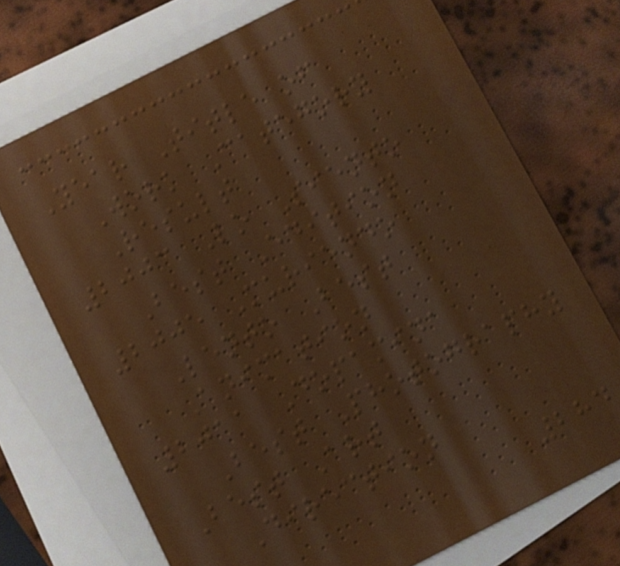Year Title of
Work Category
Result
2003 Lo Siento
Best Edition
2005 Muriendo
Lento Best
Animation
2011 Dopamina
Best Photography
Best Art
Direction
284
